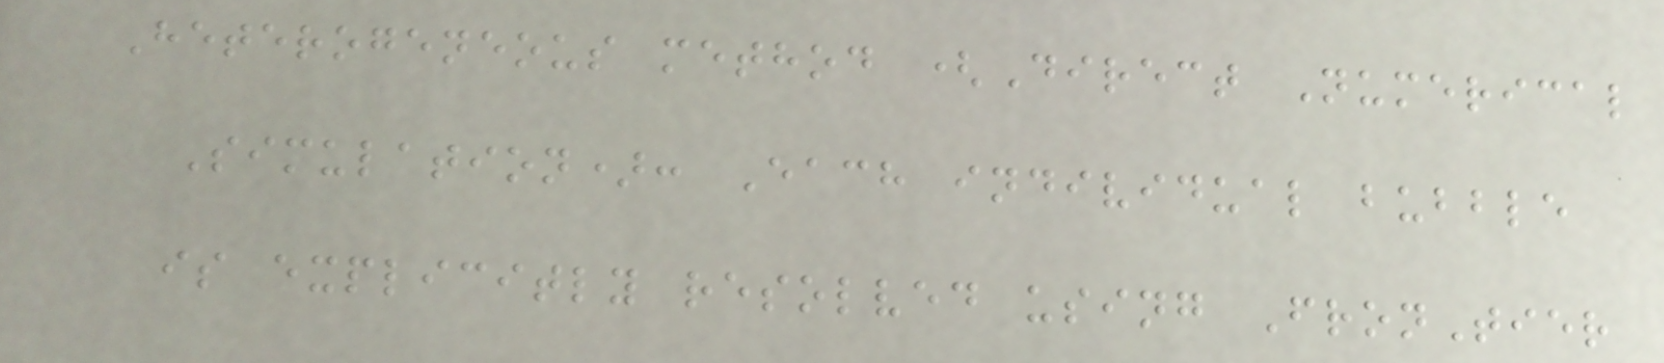Heterogeneous method (Direct Numerical
Simulation): Each individual bubble
is explicitly resolved using FronTier
